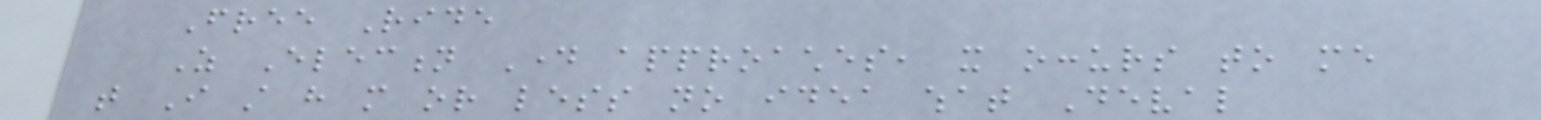Free Ride
As Election Day approaches, it occurs to me
that I still have more or less no idea what Deval
